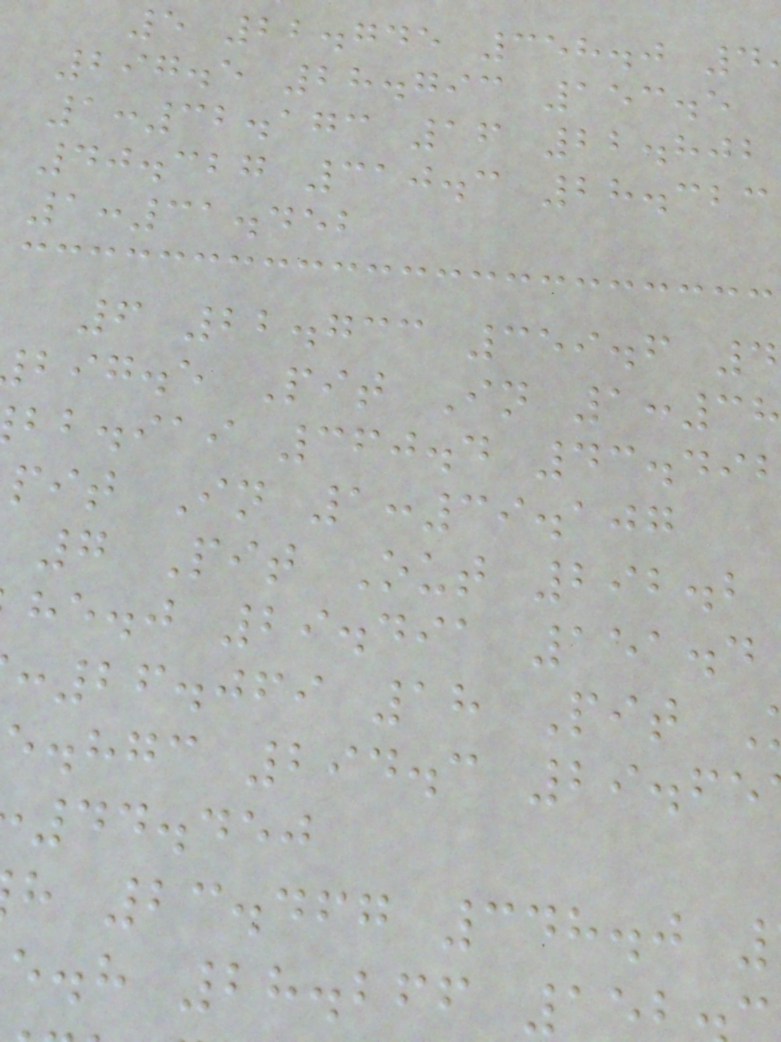5 22.745 358.0 4
297.5 28.793 153.5
1:32.173 16 22.802
40.327 310.3 28.323
1:31.452
6 22.733 359.6 4
big.e Pit In 1:38
bb.iai 360.4 43.49
pit In 1:39.107
7 Pit Out 292.2
he.j 29.491 151.4
:26.069 18 Pit
e.hgc 294.3 29.65
44.450
h 23.467 348.0
e.h 28.266 1
